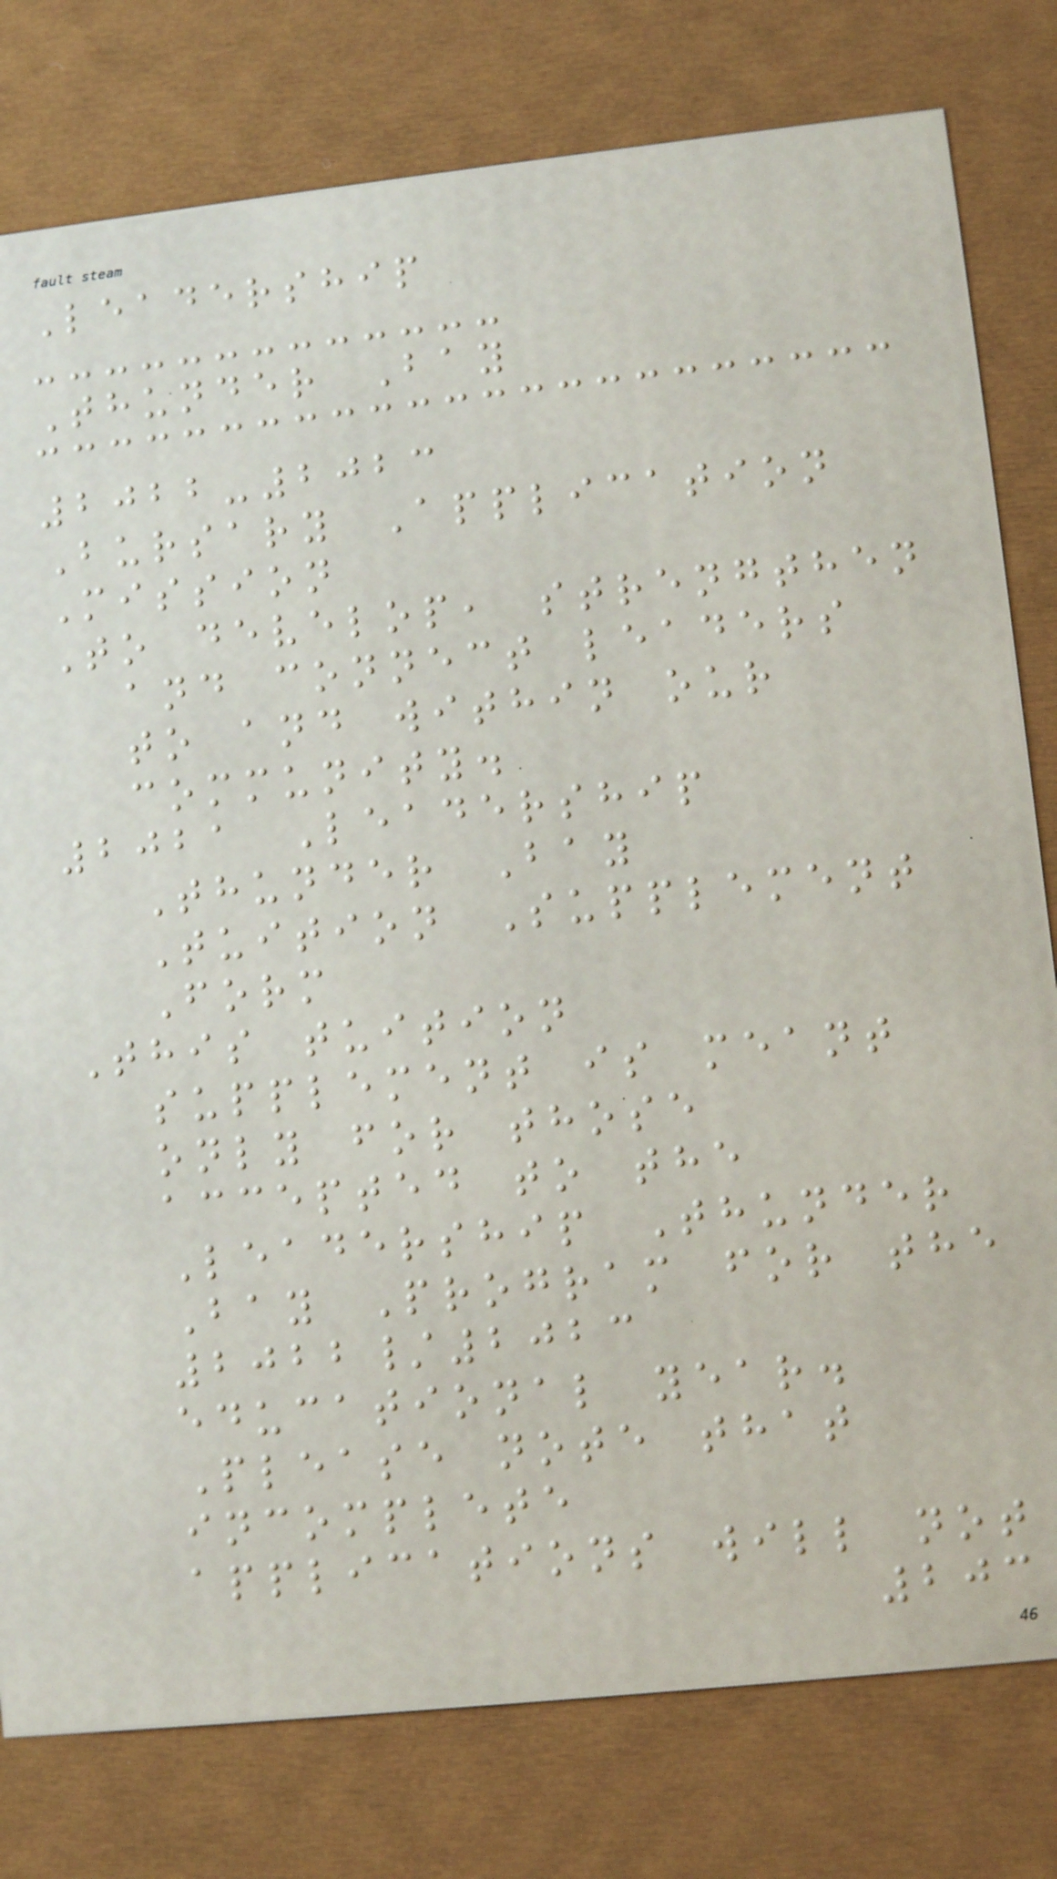Leadership
Thunder Bay
2022-2023
Bursary Application
Mission
To develop, strengthen
and connect leaders
to and within our
community.
2021 Leadership
Thunder Bay
Tuition Supplement
Form
This tuition
supplement is meant
only for those
accepted to the
Leadership Thunder
Bay Program for the
2022/2023
educational year.
Please note that
incomplete
applications will not
203
